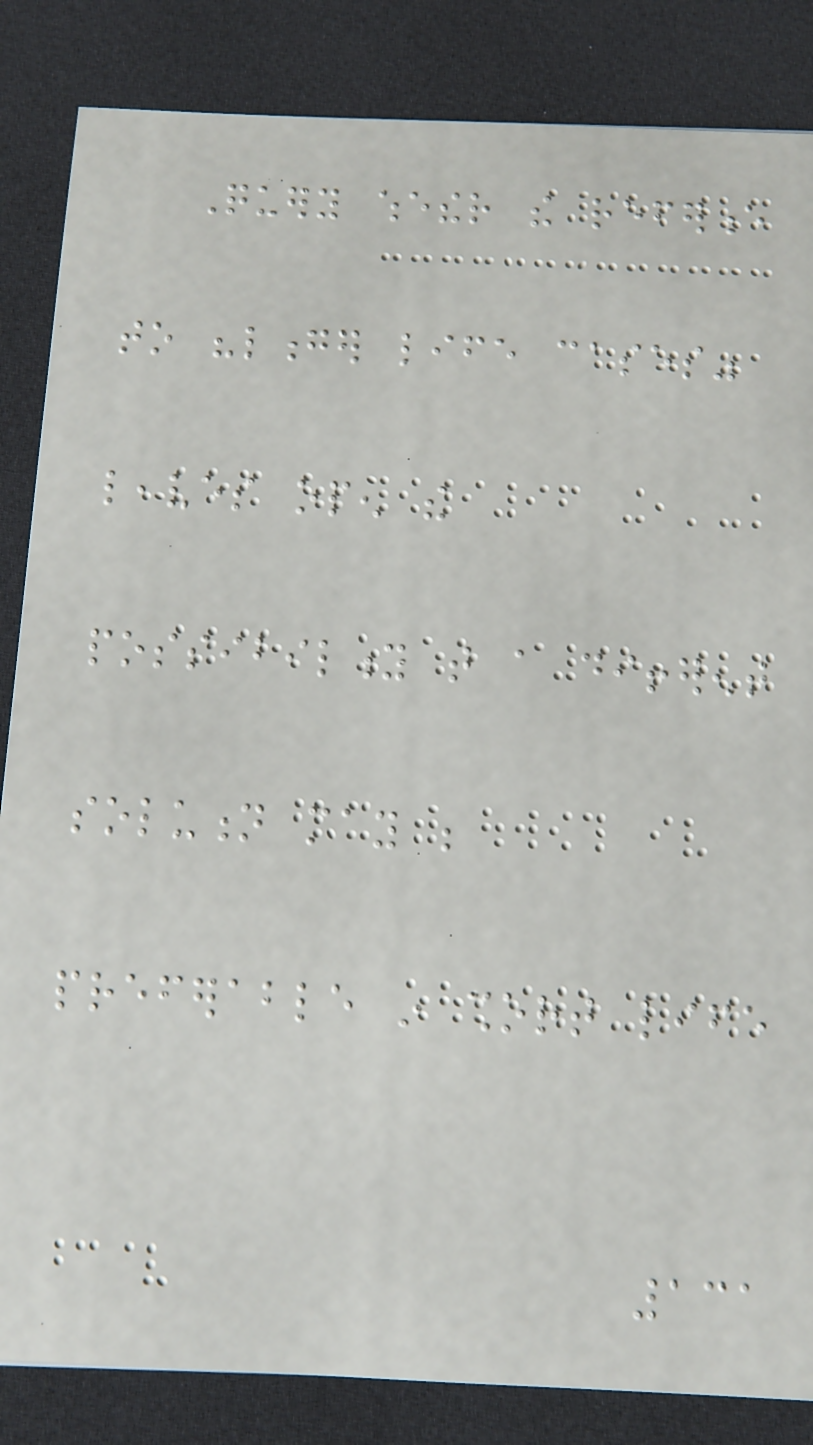Query whether the reference
to "longer life cases"
leaves open the
possibility that a different
solution may be
preferable in short life
131
